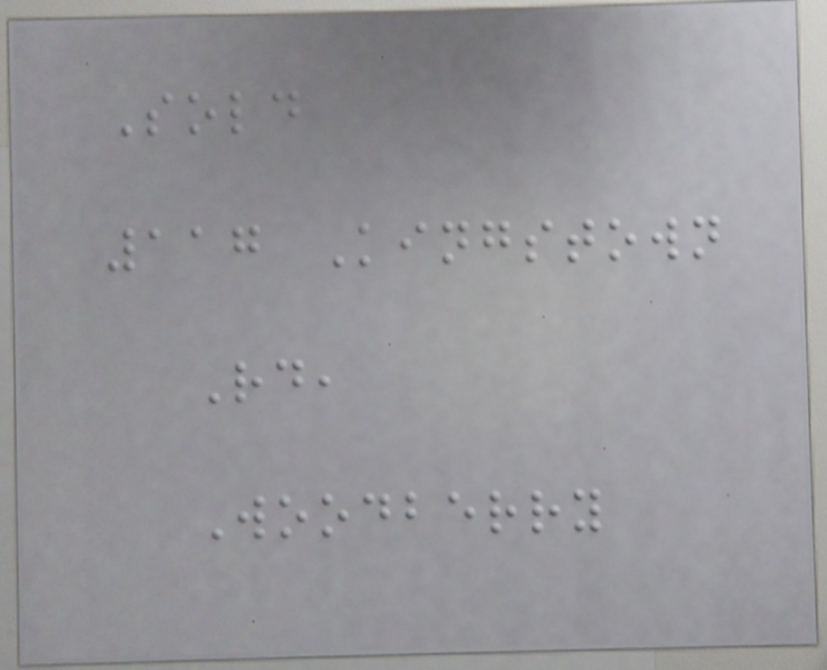Sold
117 Kingstown
Rd,
Woodberry
